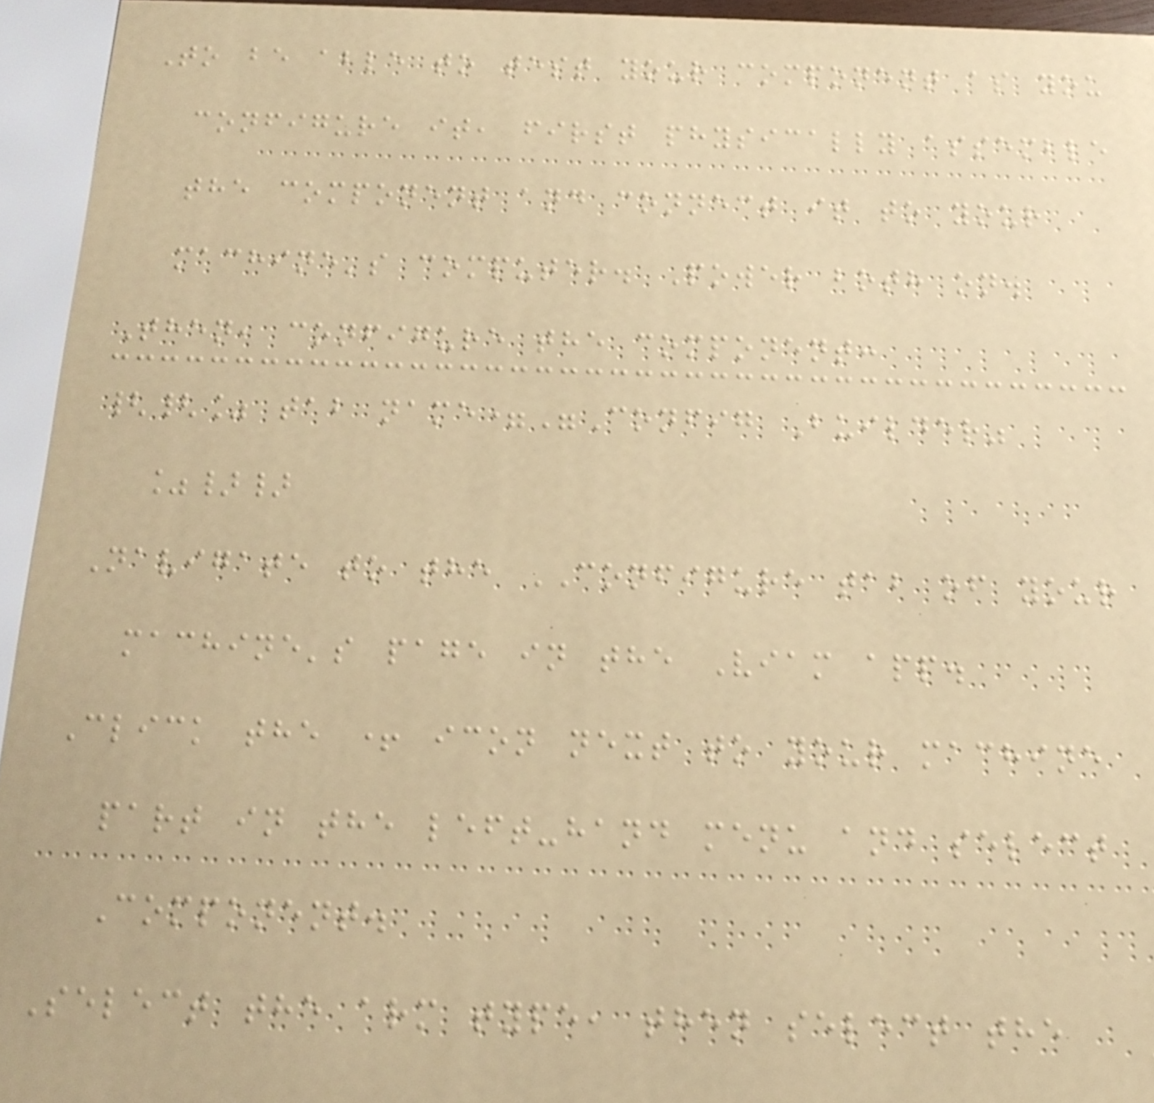To be able to test your component as you
configure it, first physically assemble
the component and connect it to your
machine's computer. Power both on.
Then, configure the component:
{{% tab name="Config Builder"
%}}
Navigate to the CONFIGURE tab of your
machine's page in the Viam app.
Click the + icon next to your machine
part in the left-hand menu and select
Component.
Select the arm type, then select the
